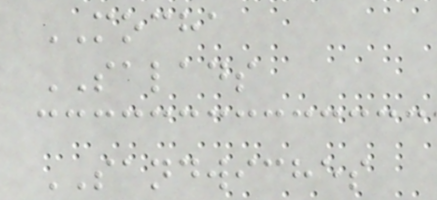MOCHA
SALADS
SANDWICHES
